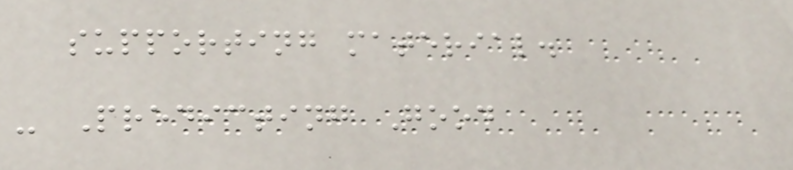supporting material.
- Predicting Good
